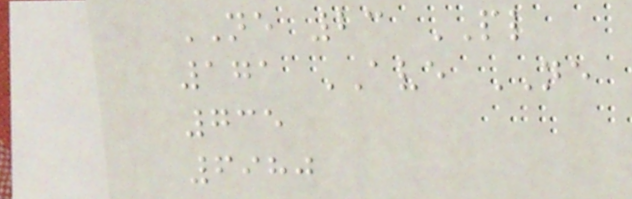NE 23 PL
171 AVE NE
735
6980
